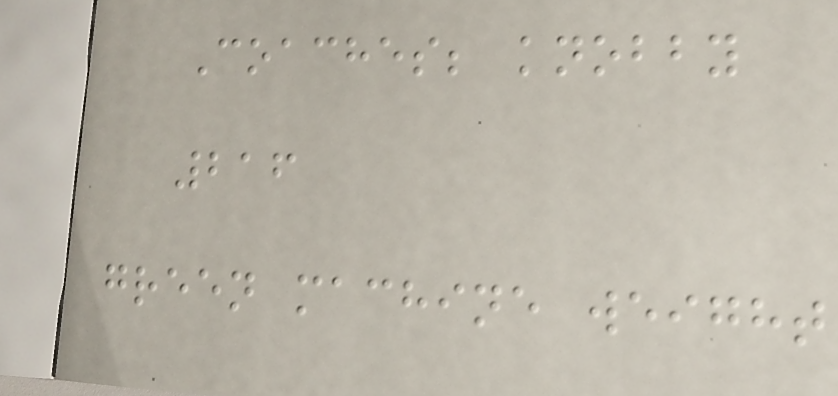Coaches; knobby
216
green machine weight
